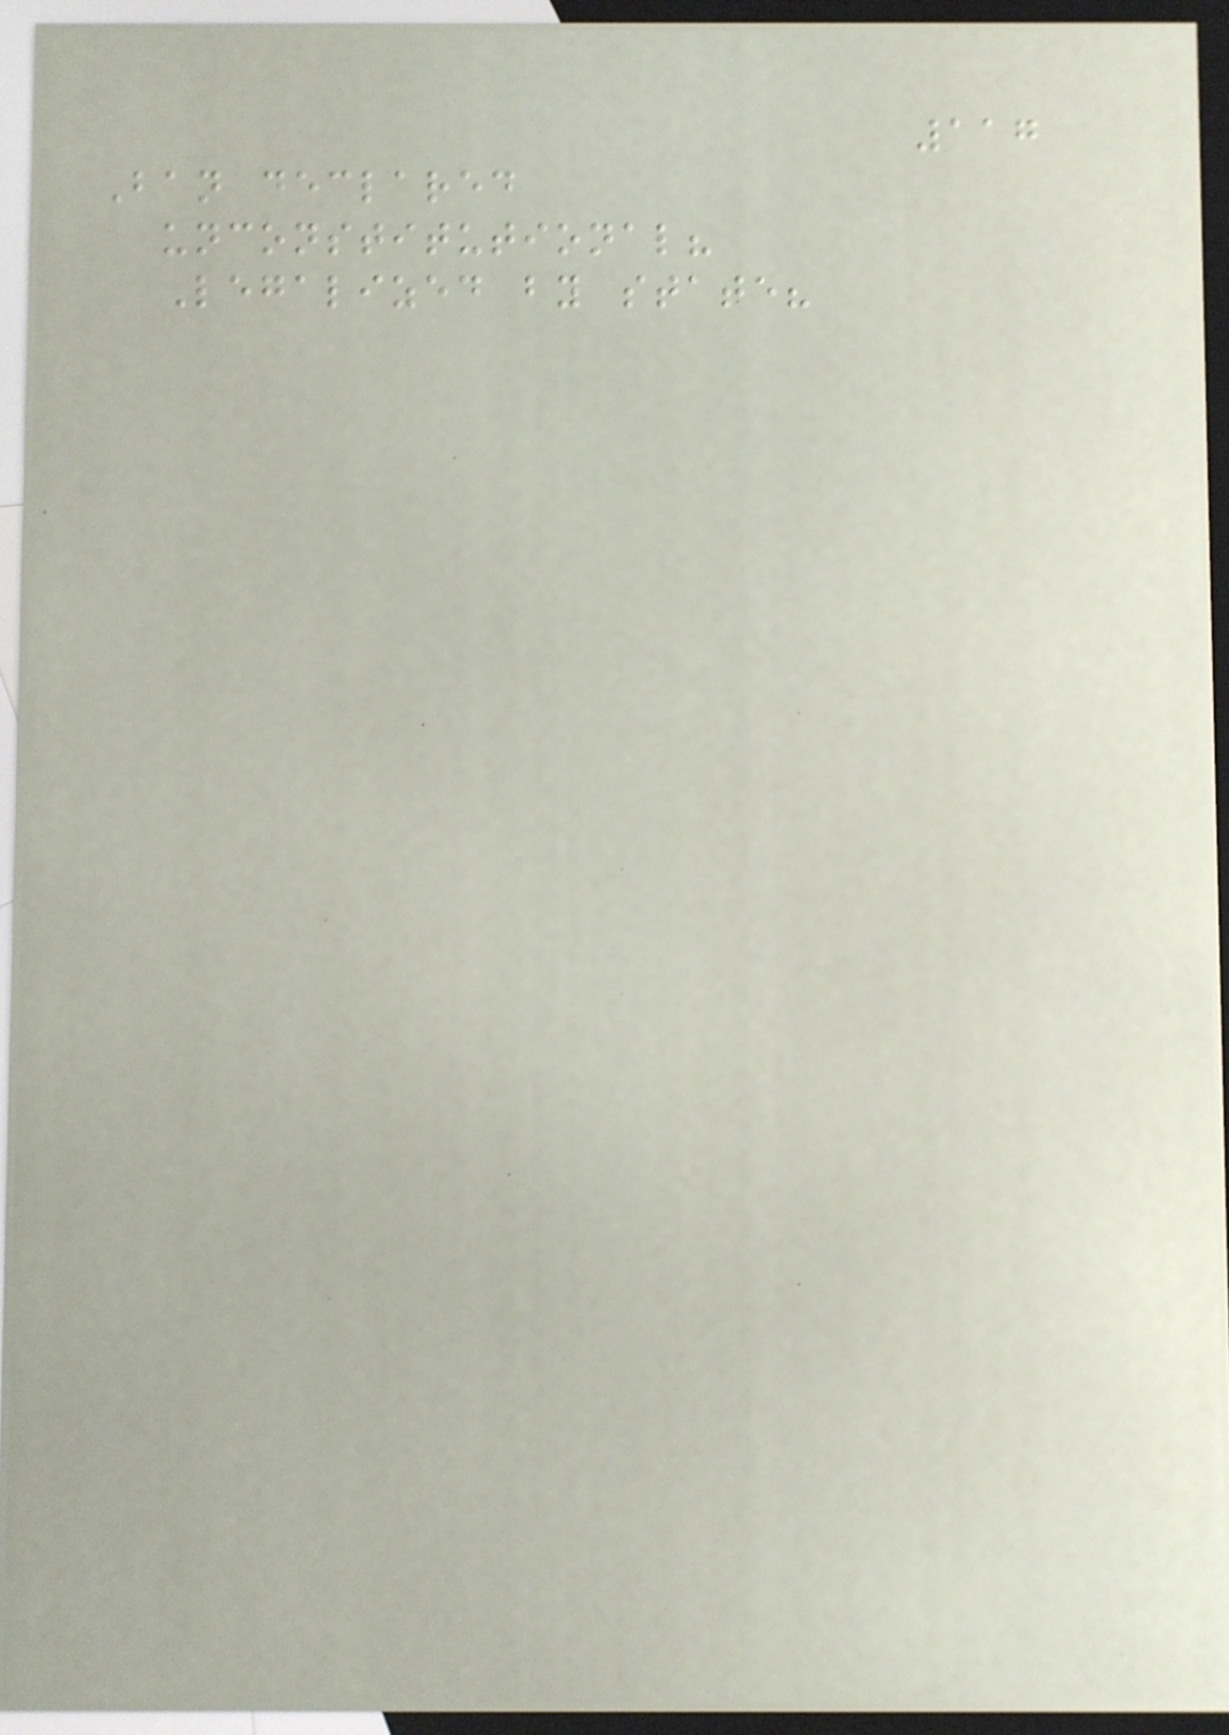117
Ban declared
unconstitutional?
Legalized by state?
